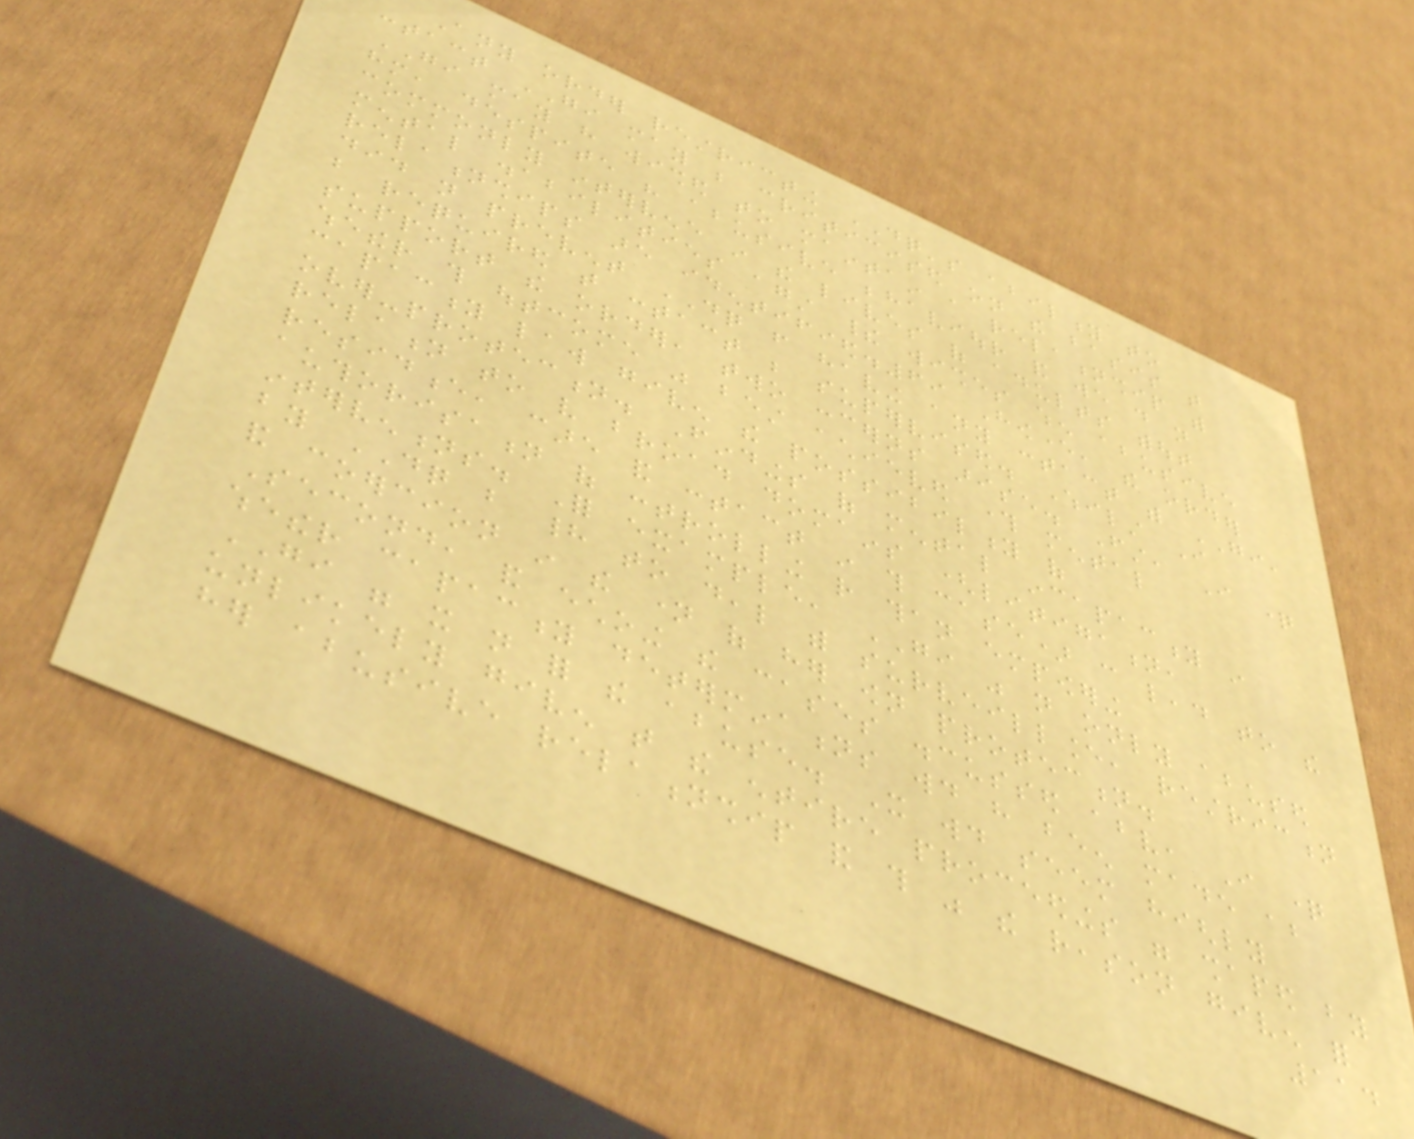Any order restricting DQ's ability to
contact GI may be criticised on the basis that
GI may have wished to maintain a relationship with
him, despite his abusive behaviour and we do not
commonly intervene in the lives of adults without
mental disabilities against their wishes when abusive
relationships are identified.69 However, the order
did not prevent DQ from having any contact with GI,
but required that contact be supervised. Whilst I
support the order, two concerns arise. First, I question
whether this outcome was best achieved through mental
capacity law given the possibility of
over-protection. Findings of mental incapacity in
relation to very broad domains (litigation,
residence, care and contact in this case) can lead to the
authorisation of controlling rather than empowering
interventions. For example, GI was not only abused
by DQ but had to deal with surveillance, restriction
and coercion in the name of her own protection.
Second, and echoing the cases discussed above, I question
whether capacity determinations would have been made about
GI were it not for the abuse. It would seem highly
unlikely given that the entire proceedings were shaped by
her abusive relationship and this was the reason given for
114
